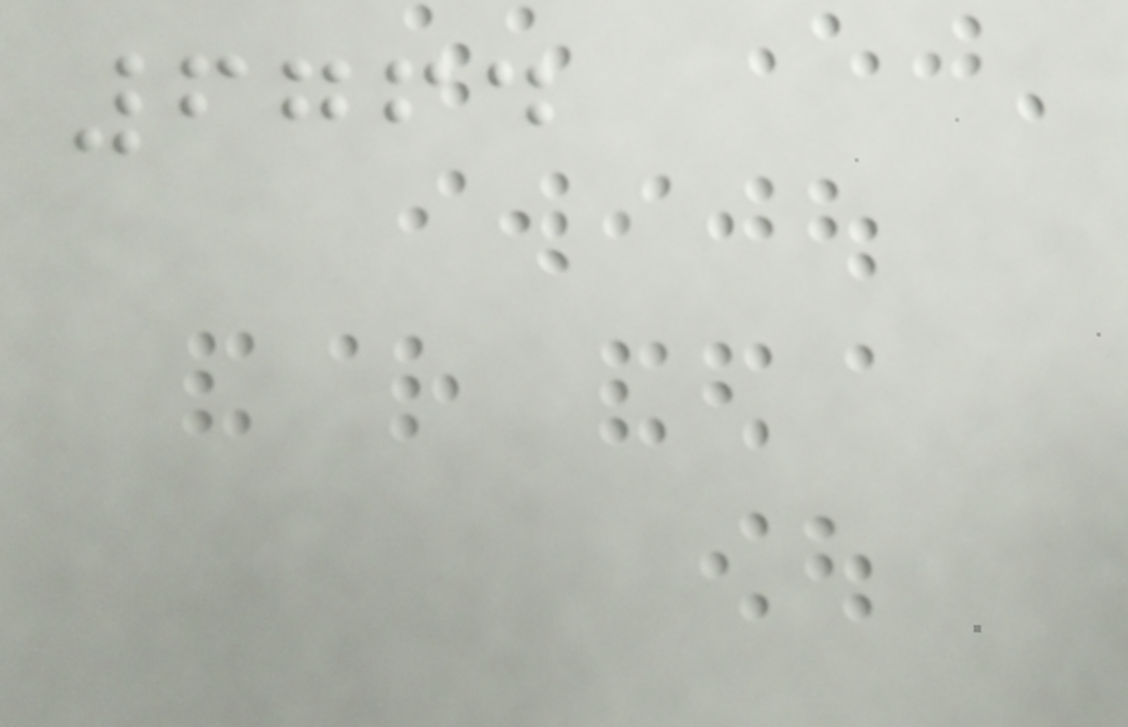6764
